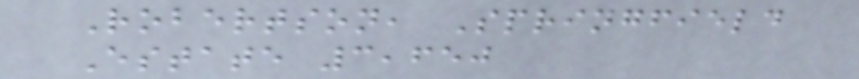Robertson, Springfield
Estate 3,650
